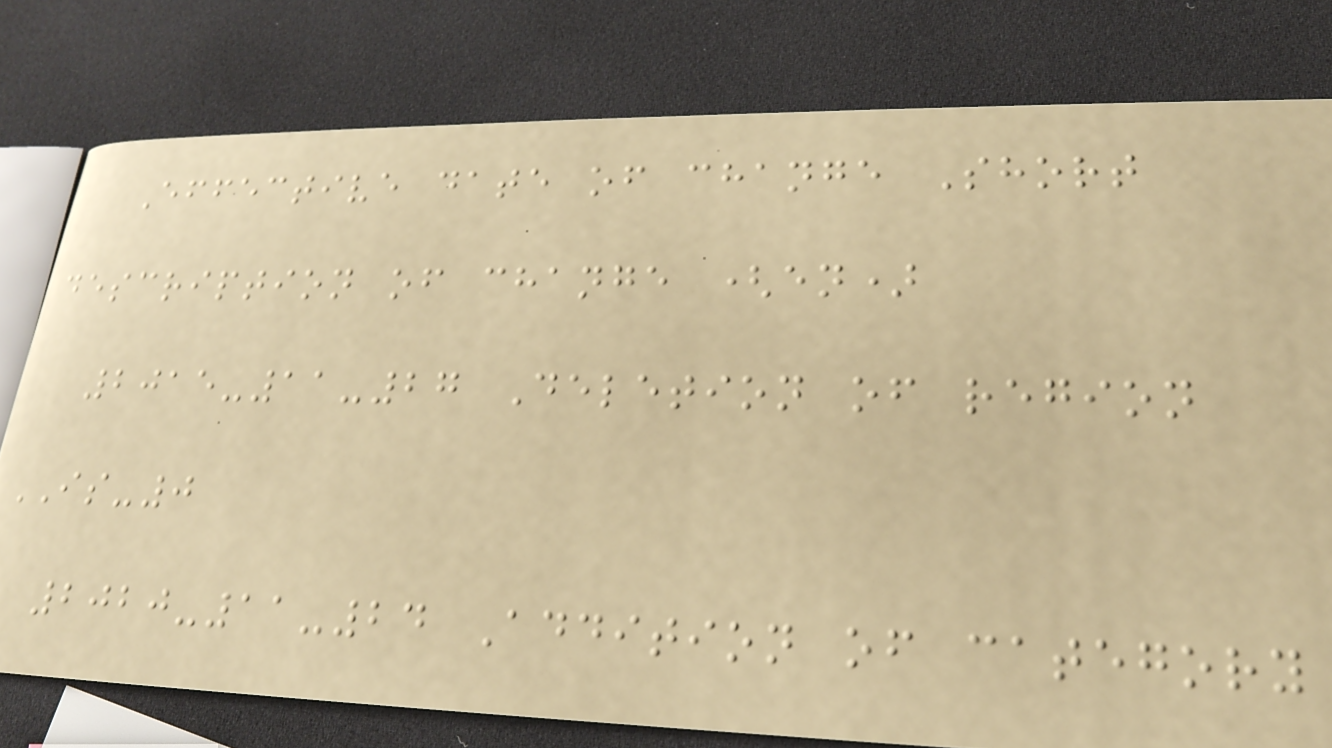Effective date of change Short
description of change (en)
2015-11-27 Deletion of region
IS-0
2020-11-24 Addition of category
